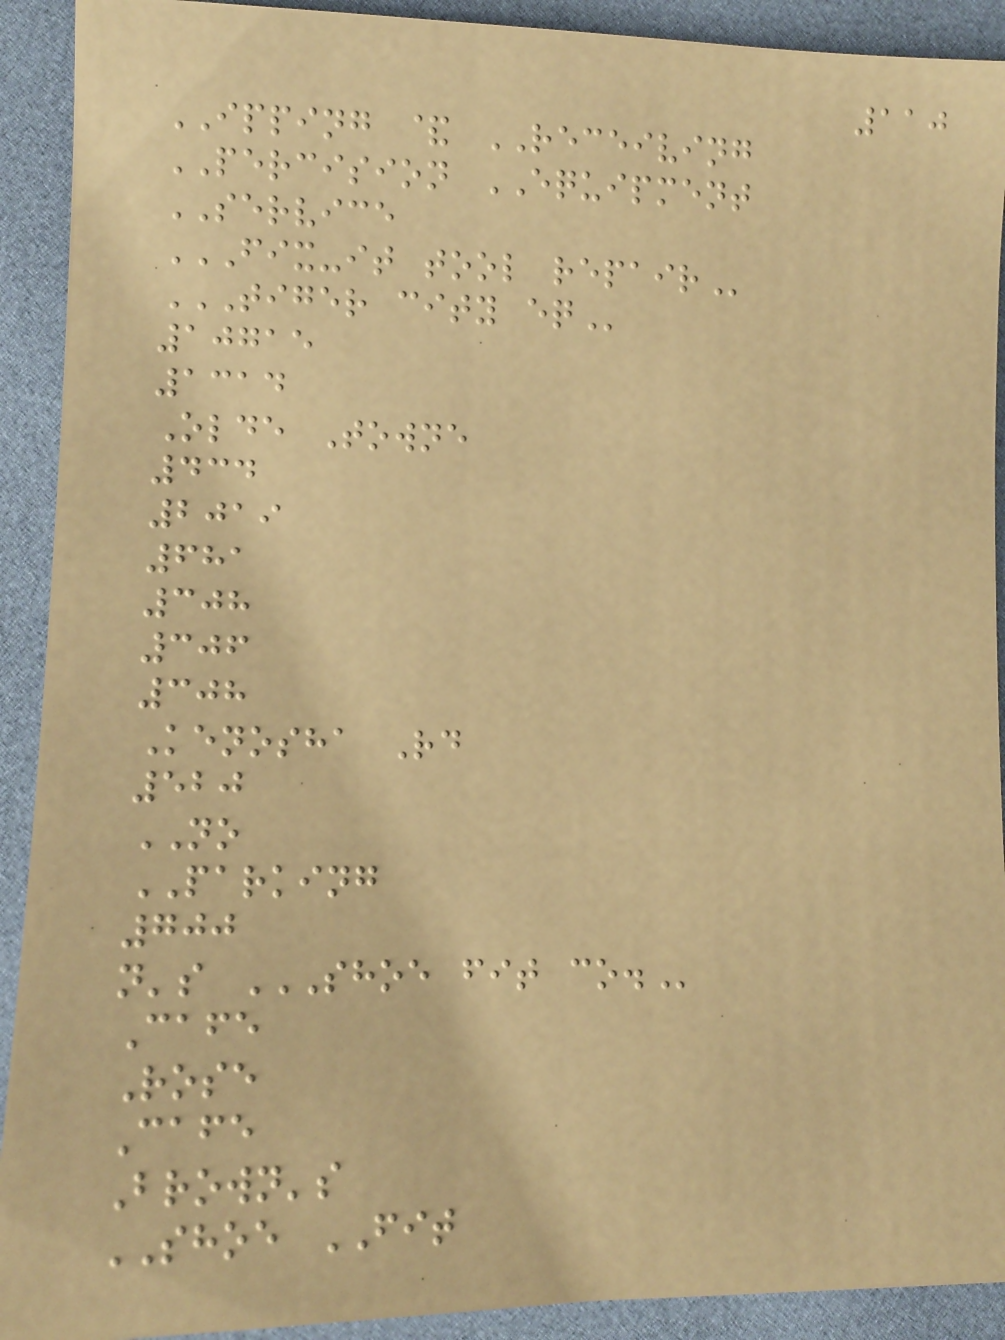110
IPPING & RECEIVING
PERCISION EQUIPMENT
SERVICE
FIX-IT TOOL REPAIR
TIGER CITY EQ
10715
1314
Olde Towne
434
2019
681
308
306
308
Kenosha Rd
520
NO
PARKING
700
n's SHOE FIT CO.
Cafe
Rose
Cafe
Brown's
SHOE FIT
